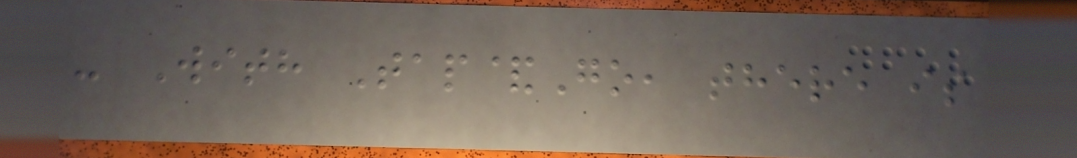- With Tap&Go, there is
